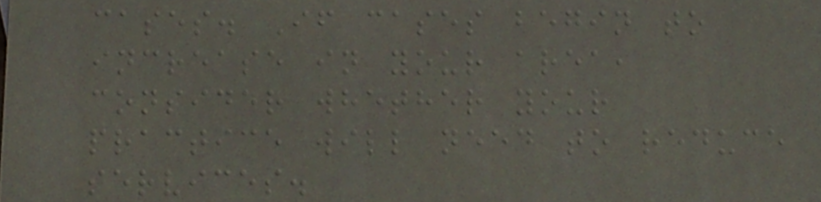cases. If cases begin to
increase in your area,
consider whether your
practice will need to reduce
services.
